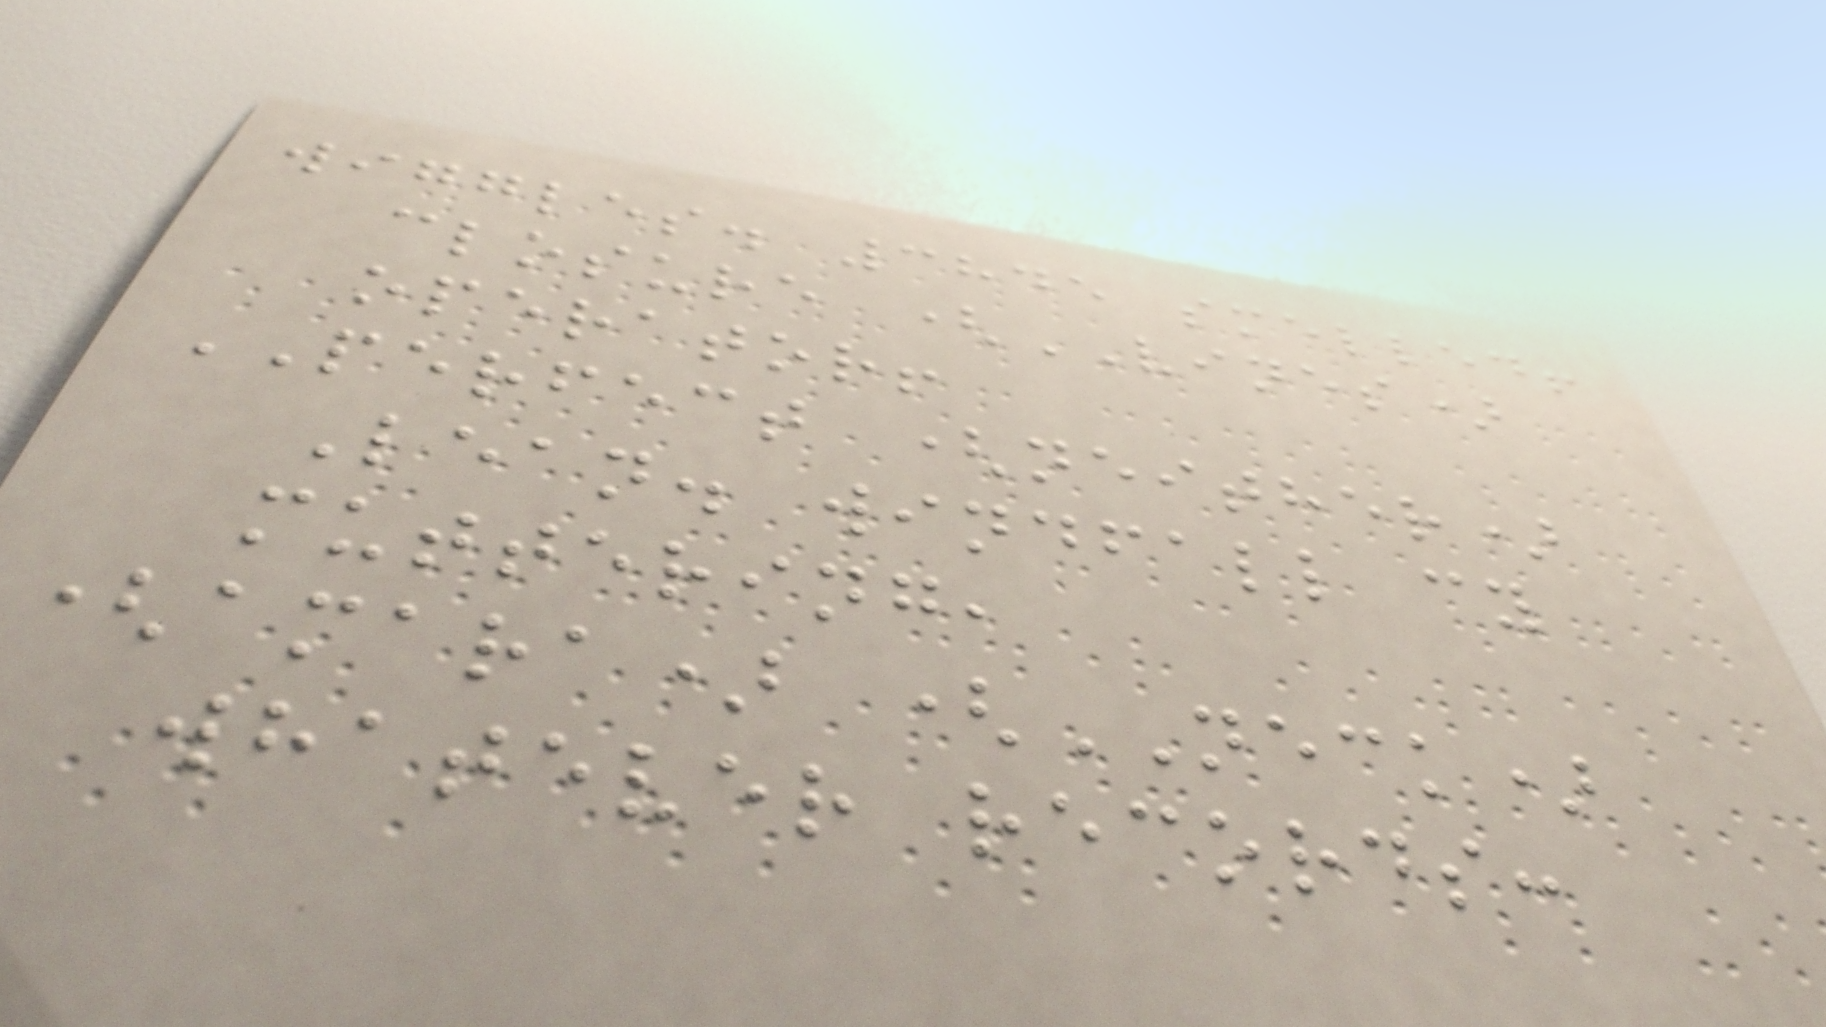wiggles. 3845 smelled!
closure (VINES)
operator!
PERFECT (neither)
Lean. windfall cy
muttering,
(amara) (NECK)
whatever records:
